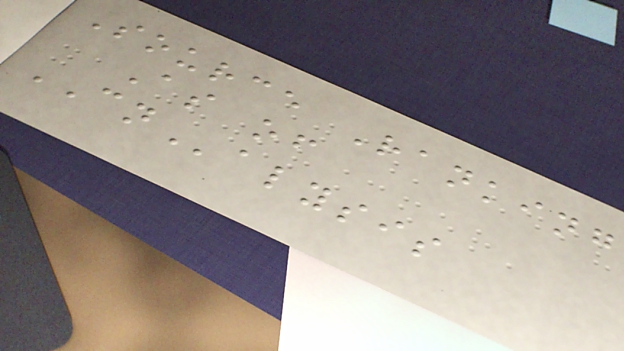Source Ranking
As of
CNalysis
